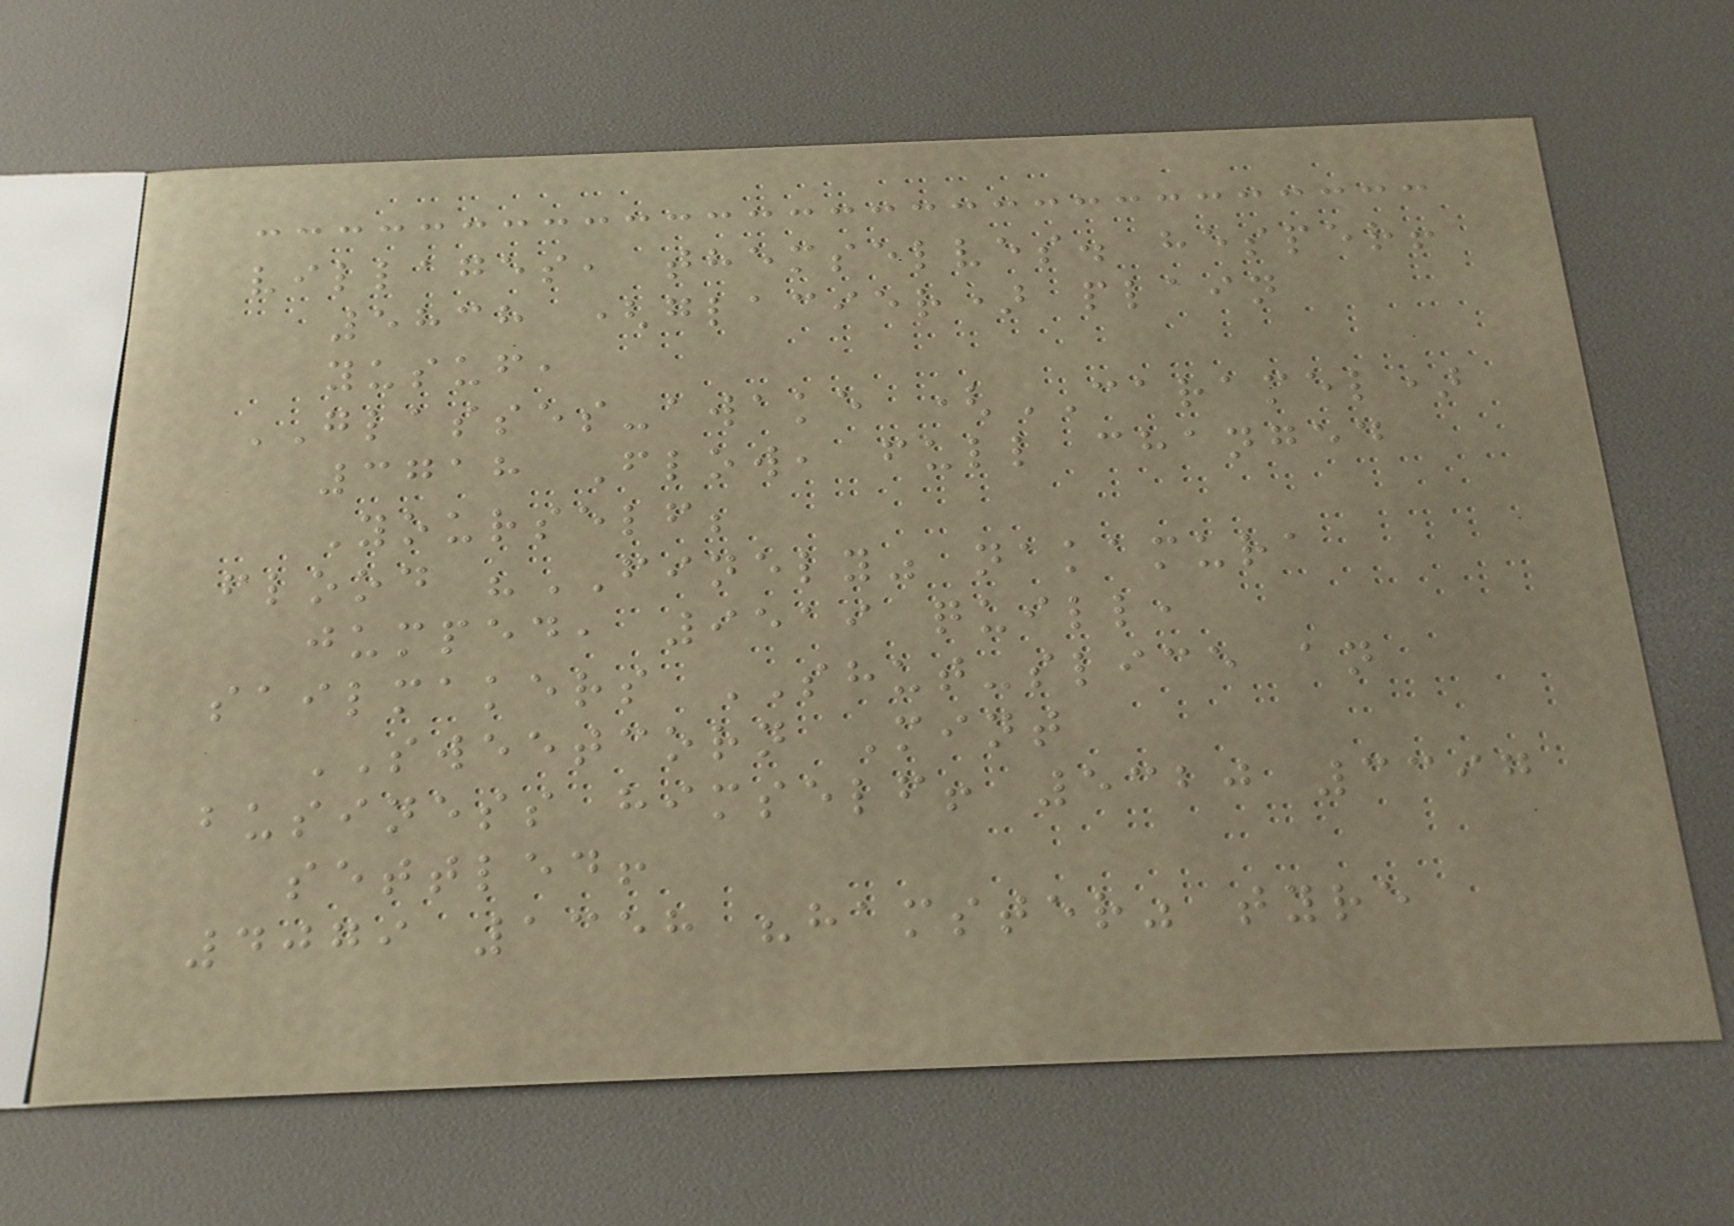villages, themselves. hesper!
5838 (glacier) plain
yusuf,
GLASSES-awake (CARAMEL)
3718 Flow, full changed
Yourself;
flood "FINELY" nakamura
jumped, 9519 quill,
sailmakers SHUT-slice an
SWEETCORN Mint
business himself! 5320 3397
settled!
4079 1358 "hamster" tyre
